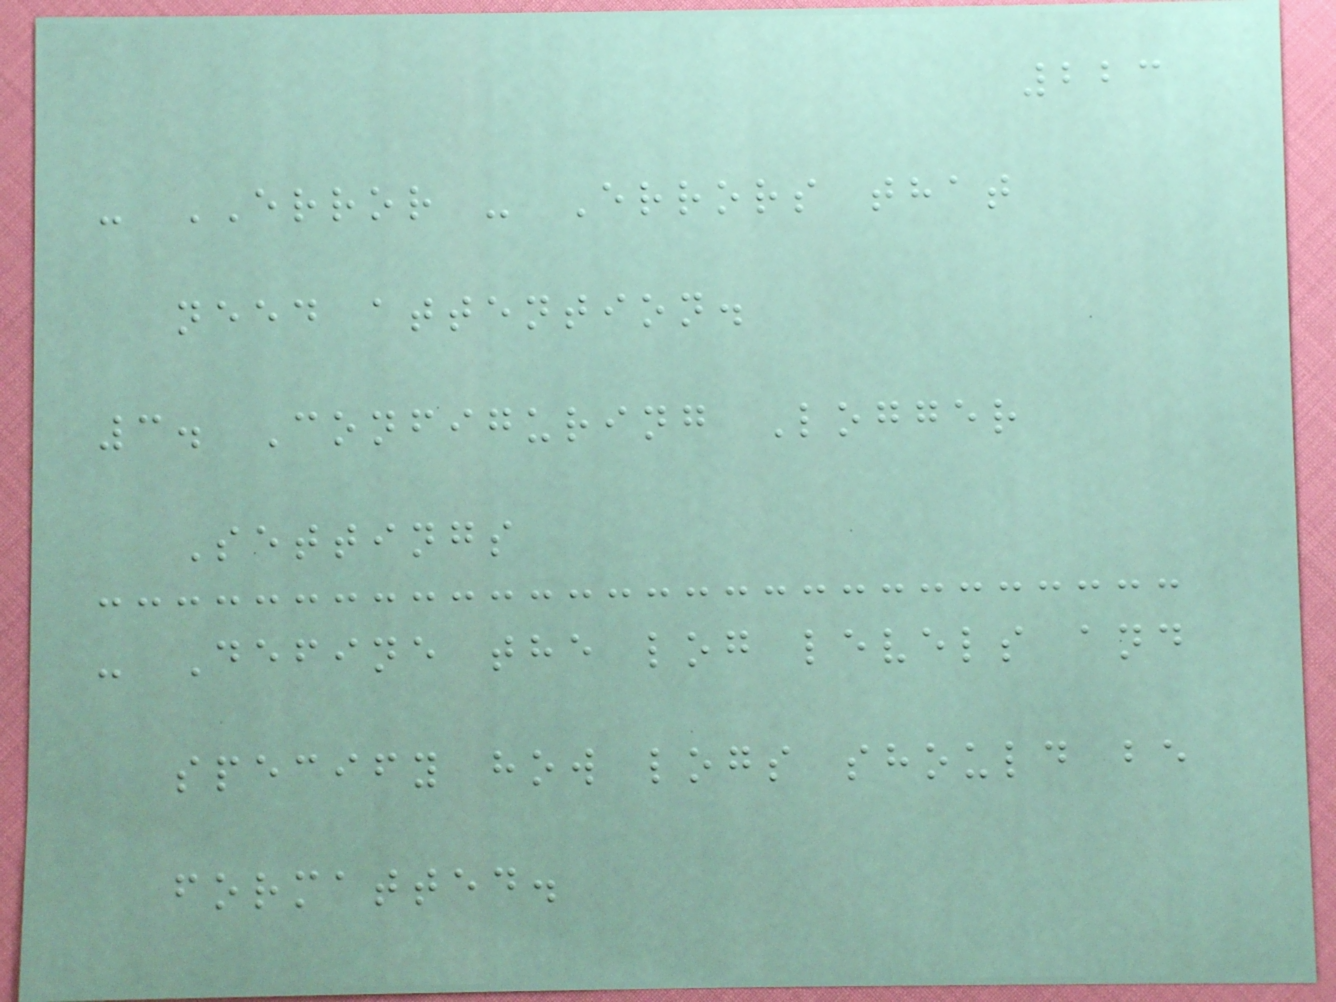223
- ERROR - Errors that
need attention.
3. Configuring Logger
Settings
- Define the log levels and
specify how logs should be
formatted.
